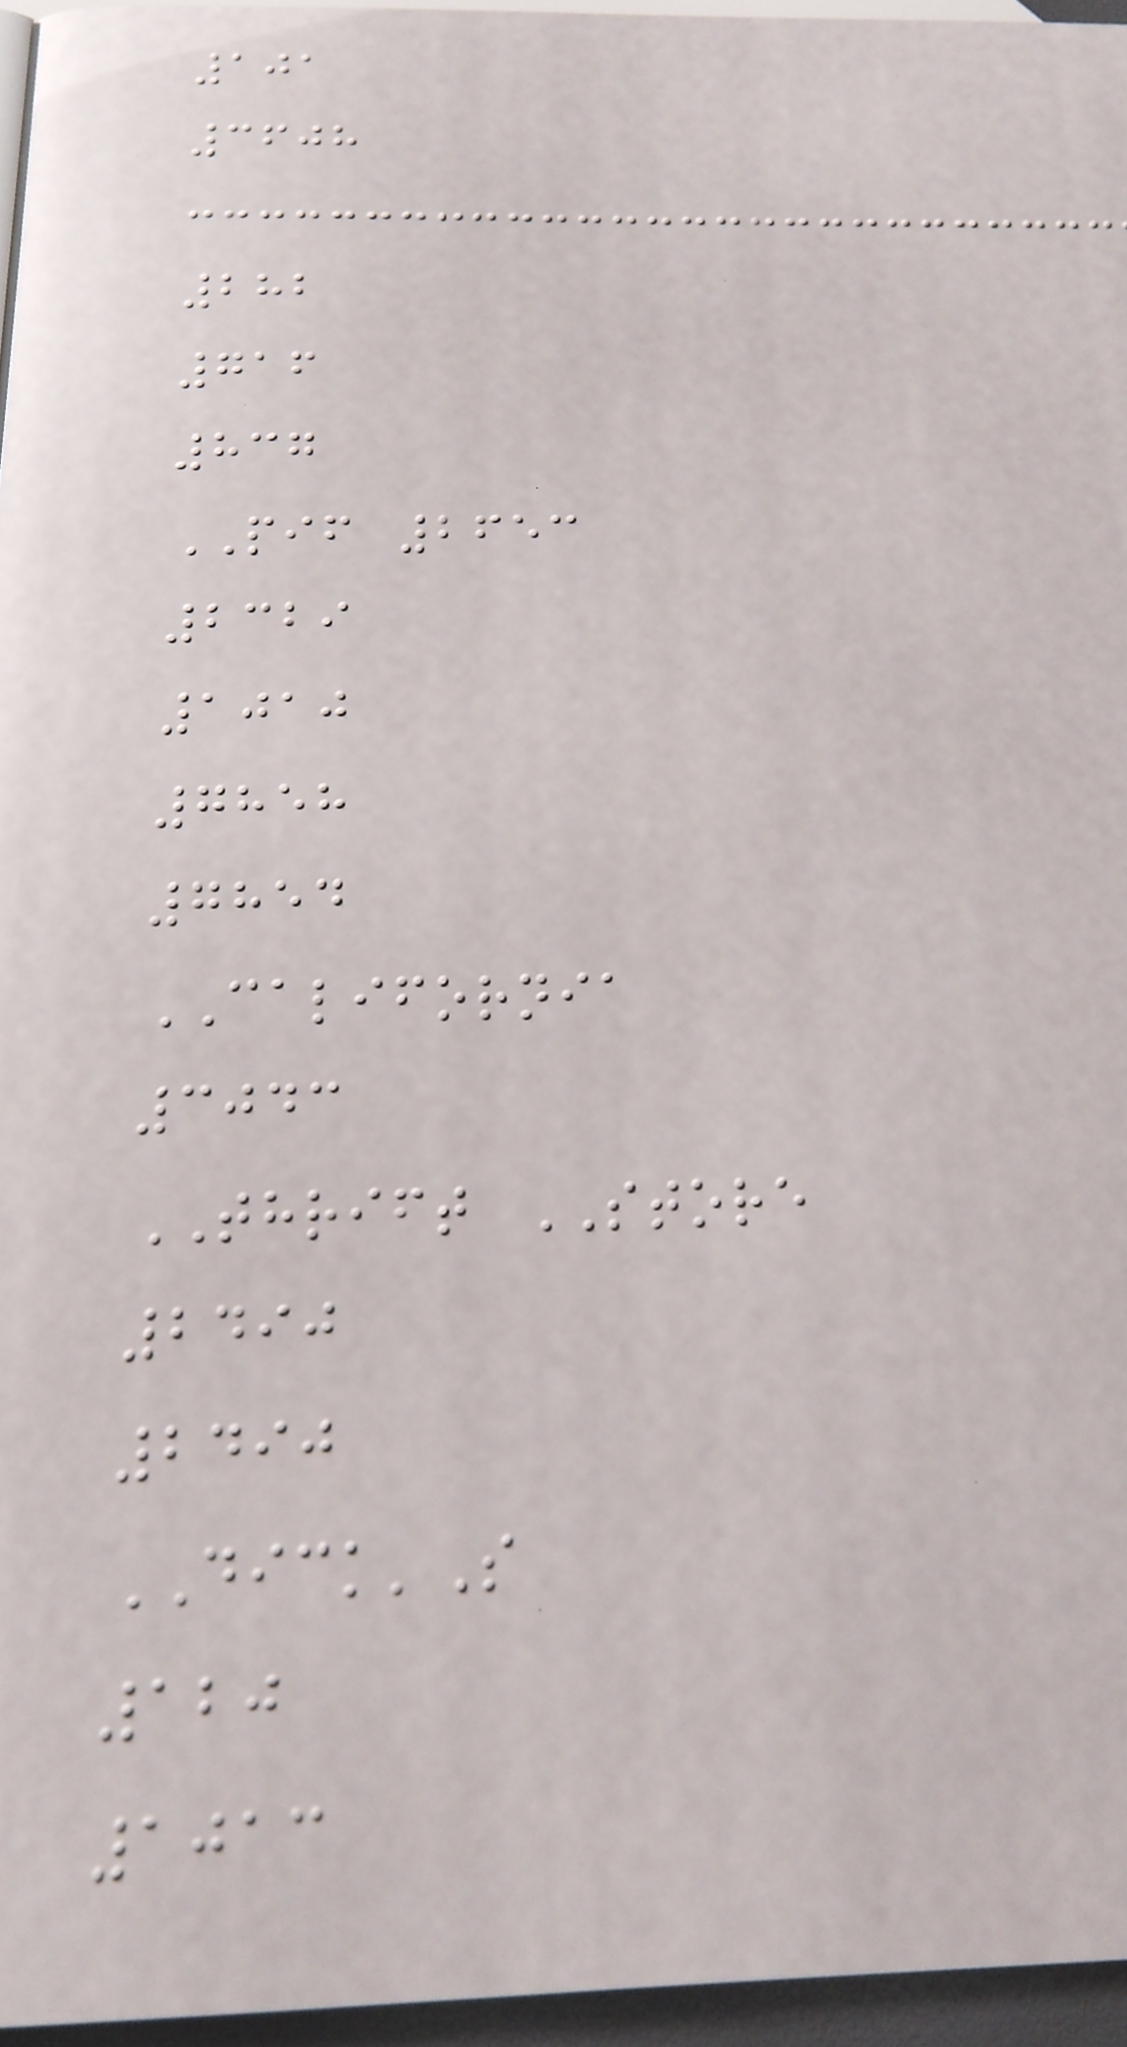101
3608
282
716
837
PIF 2653
2329
1010
7858
7854
CALIFORNIA
3043
THRIFT STORE
2490
2490
DICK'S
120
1013
